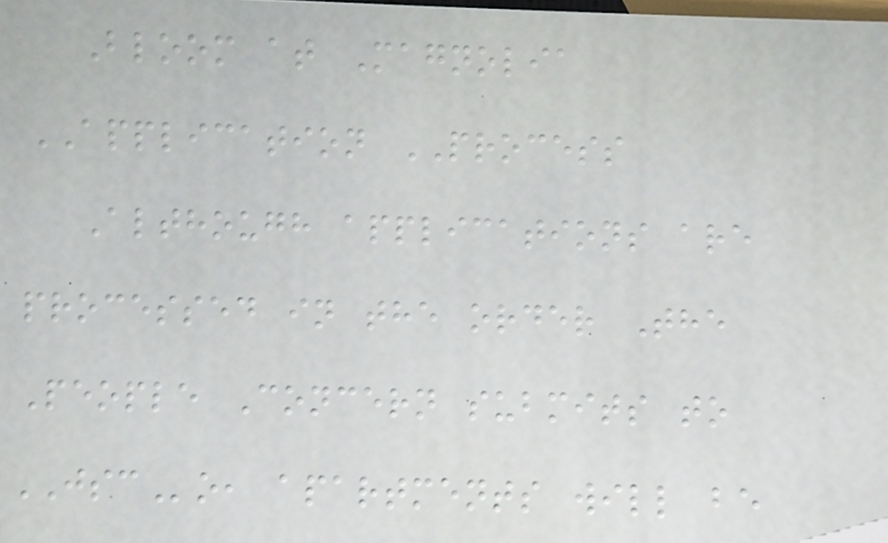Bloom at Magnolia
APPLICATION PROCESS
Although applications are
processed in the order The
People Concern submits to
JSCo, apartments will be
